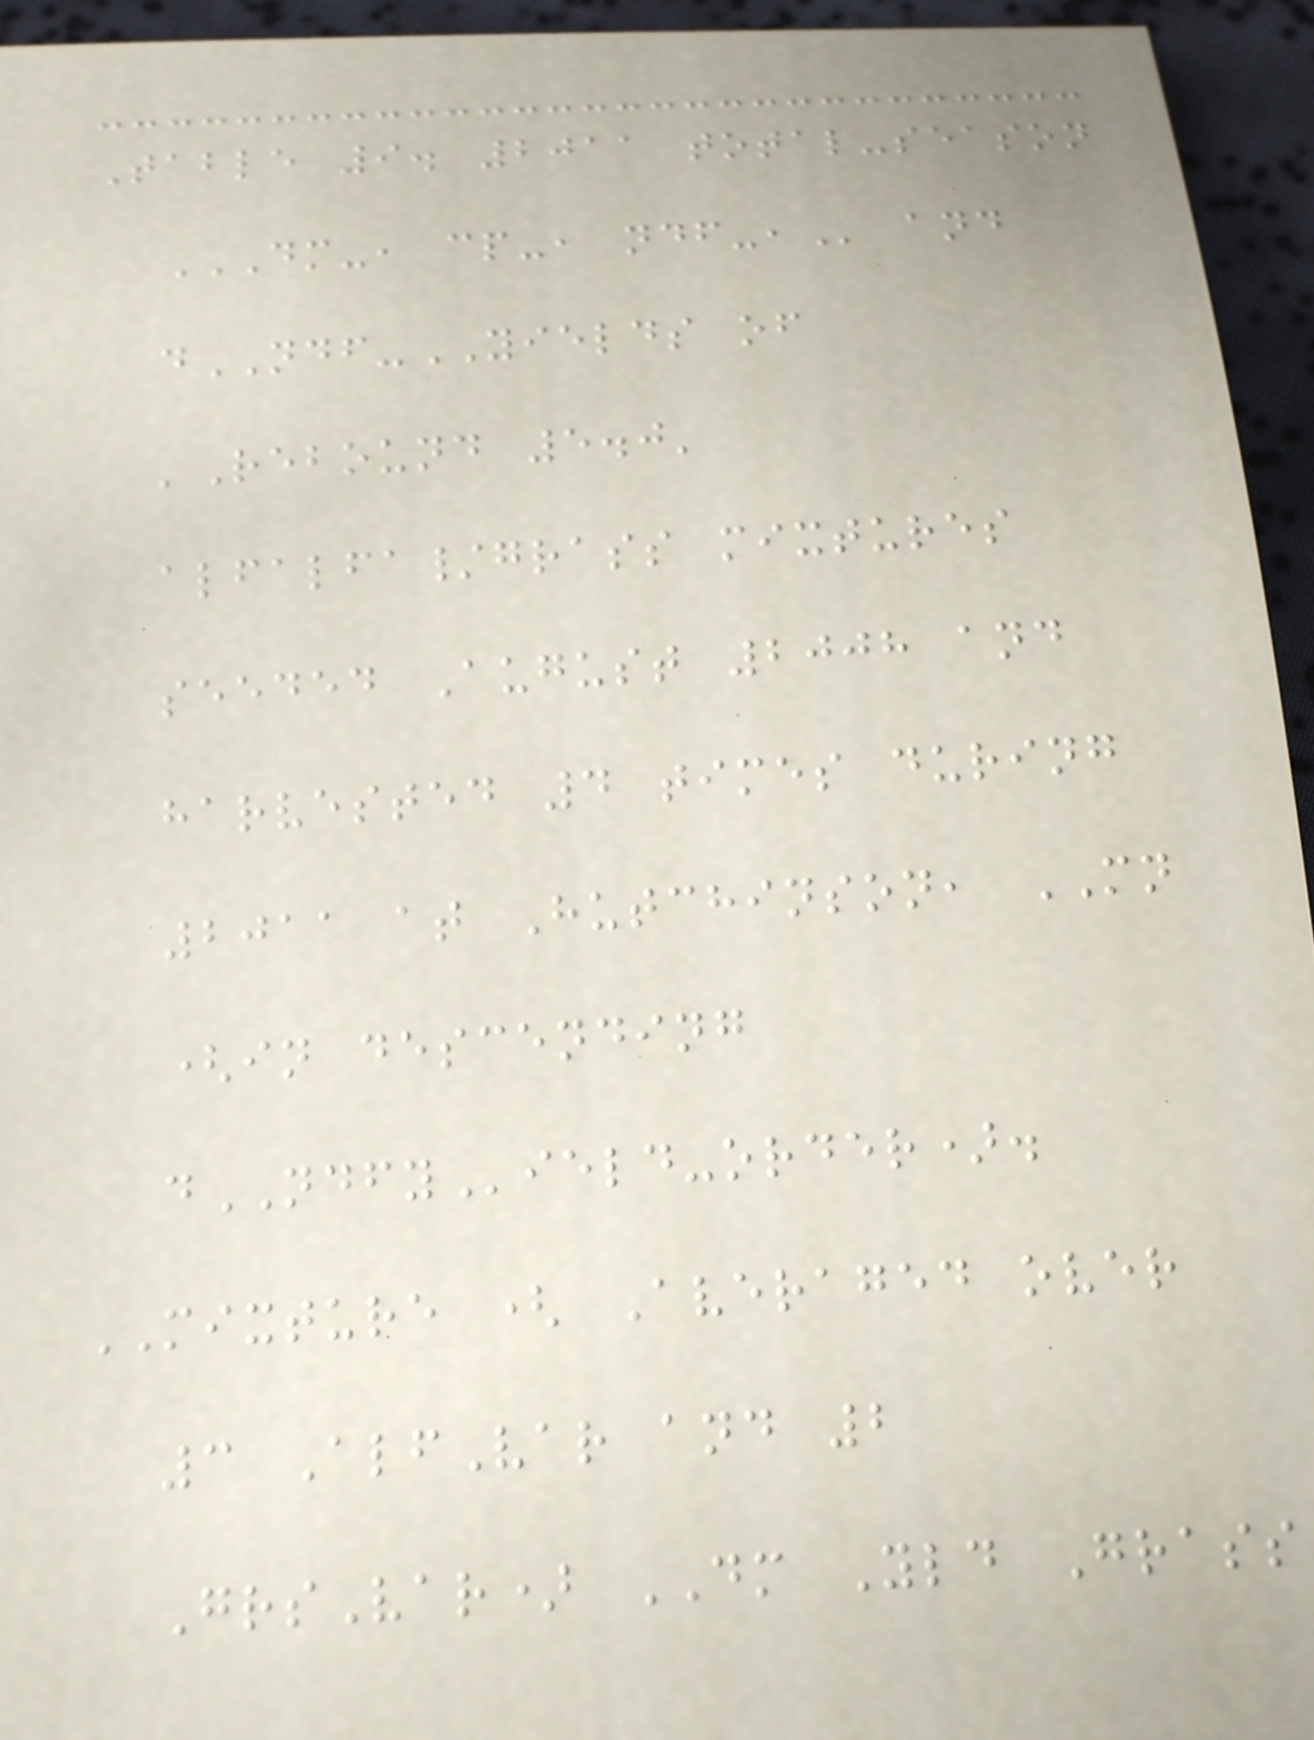Table 9. 2011 total-season
DM-, CP-, NDF-, and
dNDF-YIELDS of
'Rebound 5.0'
alfalfa/grass mixtures
seeded August 2008 and
harvested 4 times during
2011 at Hutchinson, MN
(in descending
dNDFYield-order).
MIXTURE ( Averaged over
3 AlfVar and 2
GrsVar) DM Yld Grass
